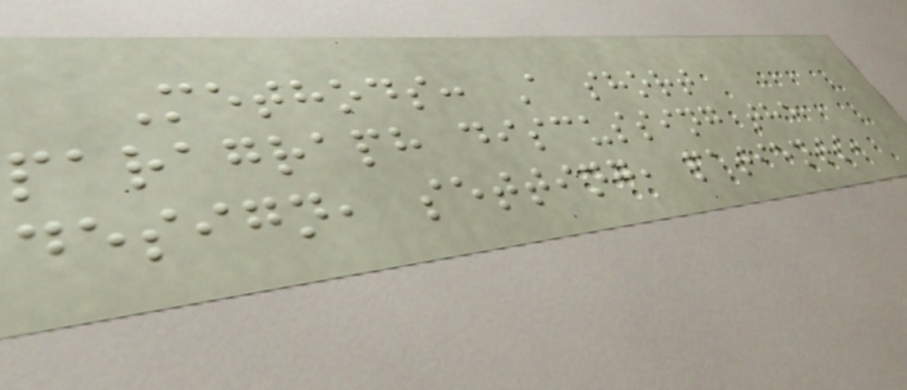Methods: A short
paragraph discussing the
design, setting, patients,
